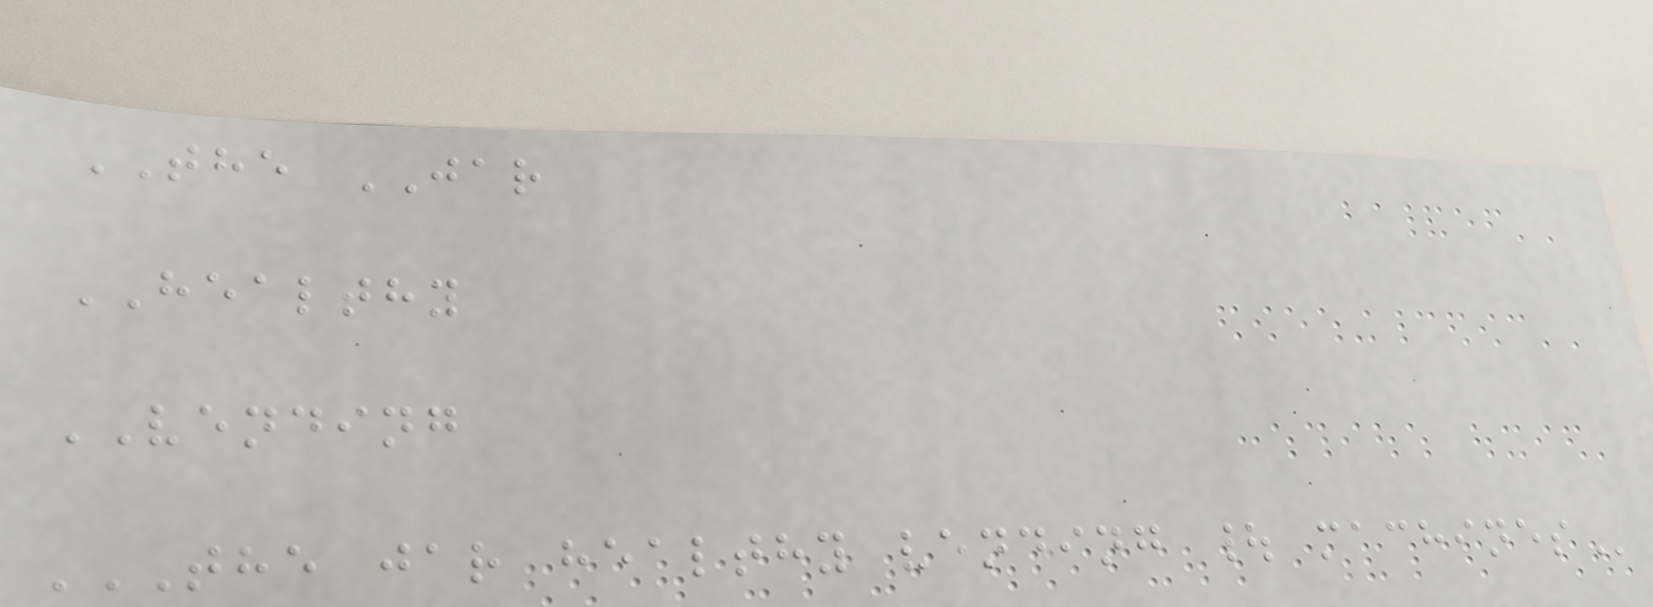THE JAR
HEALTHY
VENDING
THE JAR HEALTHY VENDING | MACHINES
